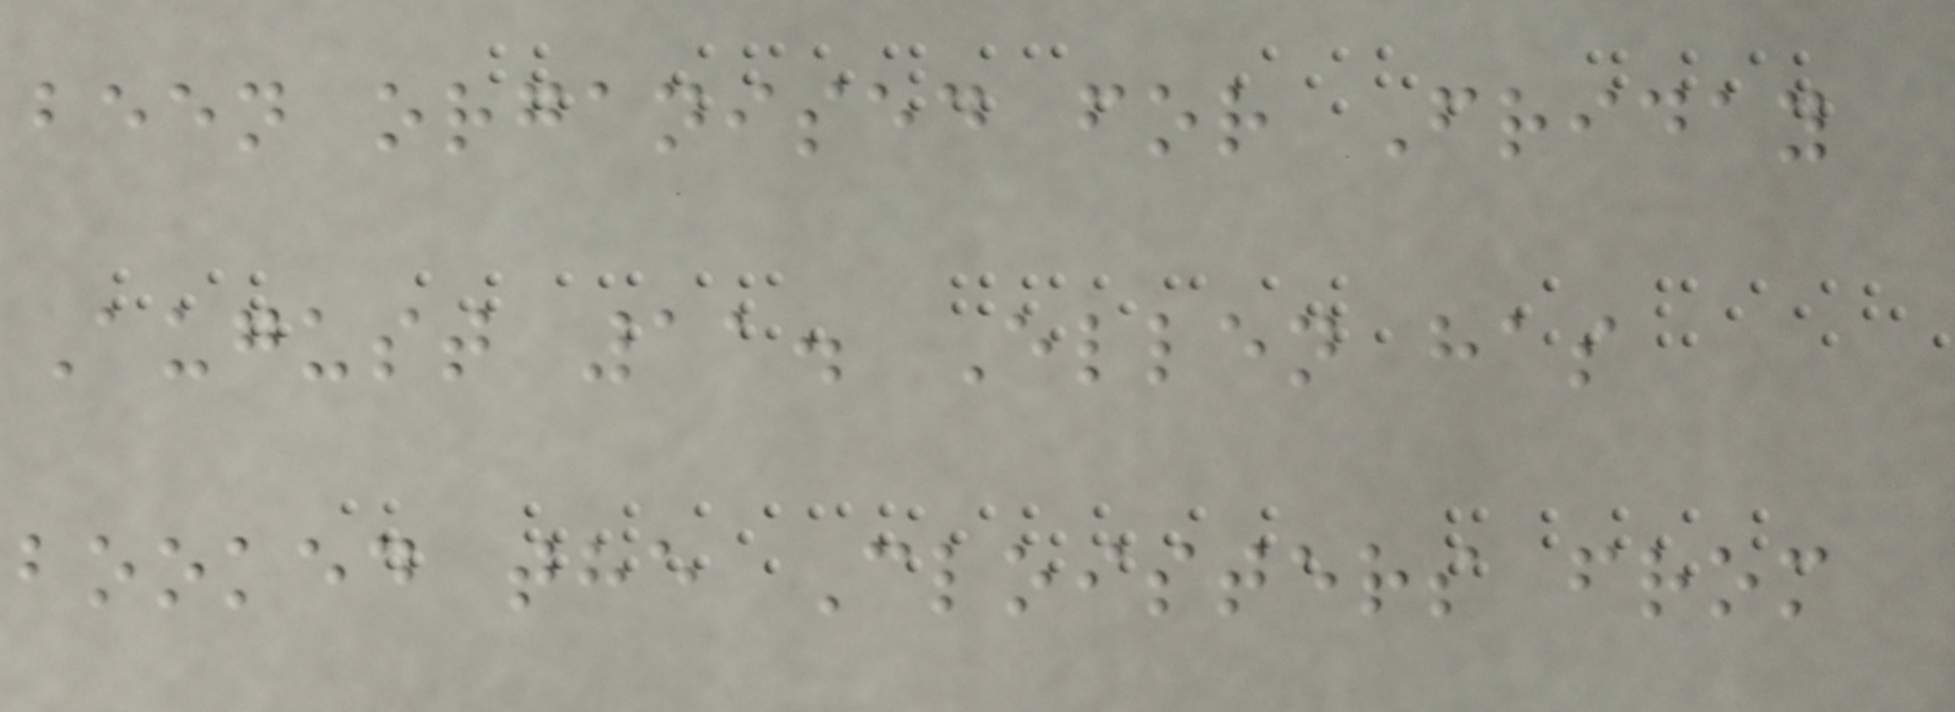been organised for Friday
August 11. Ellen has
booked the Cloisters from
